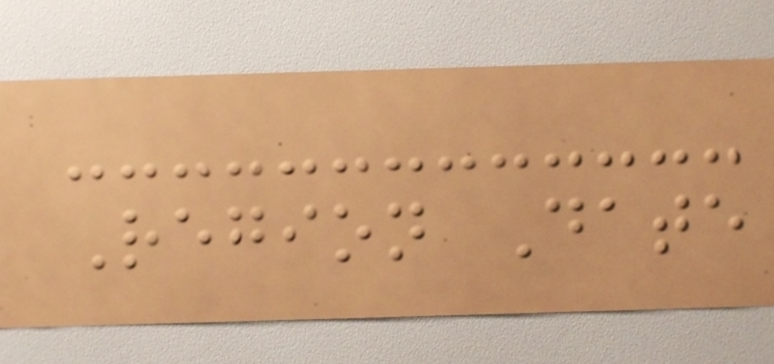Region Date
